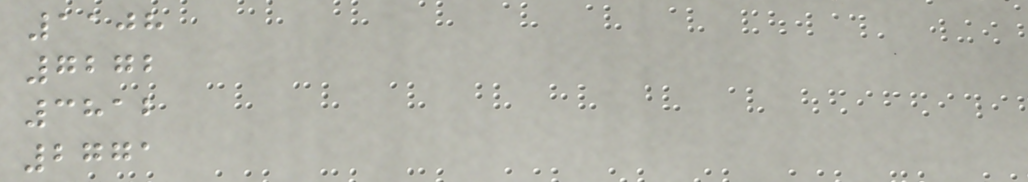1108
7272
3812
2771
